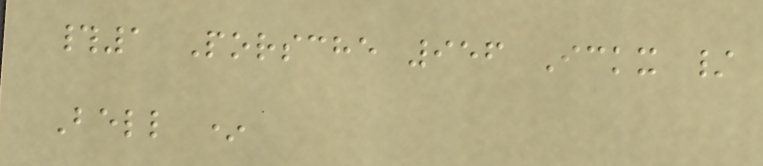#1 Porsche 956 Ickx /
Bell *
